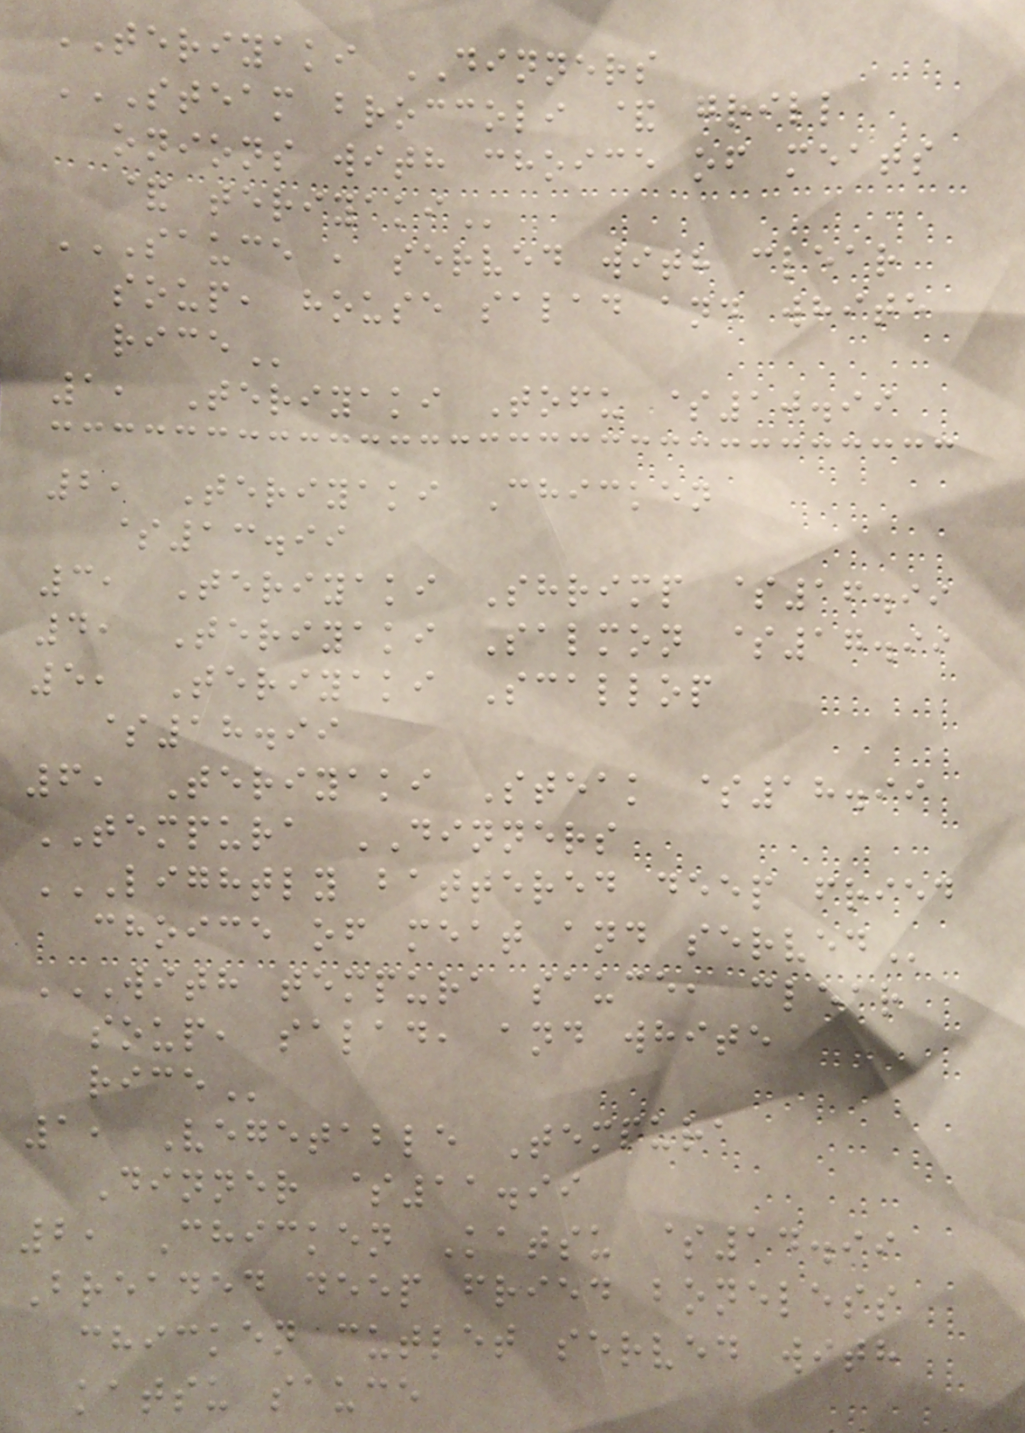TERIYAKI DINNERS
STEAM BROCCOLI & GRILL
ONIONS WITH CHOICE OF MEATS
& TERIYAKI
SAUCE , SERVED WITH CLEAR
SOUP, HOUSE SALAD AND WHITE
RICE
1, Teriyaki Tofu $10.99
2, Teriyaki Chicken
$13.99
3, Teriyaki Shrimp $16.99
4, Teriyaki Salmon $17.99
5, Teriyaki Scallop
$18.99
6, Teriyaki Steak $18.99
TEMPURA DINNERS
LIGHTLY BATTERED DEEP FRIED
CHOICE OF MEAT AND SERVED
WITH TEMPURA SAUCE, CLEAR
SOUP, SALAD, AND WHITE
RICE
1, Vegetable Tempura
Dinner $11.99
2, Chicken Katsu $14.99
Breaded deep fried boneless
chicken cutlet served with
katsu sauce
